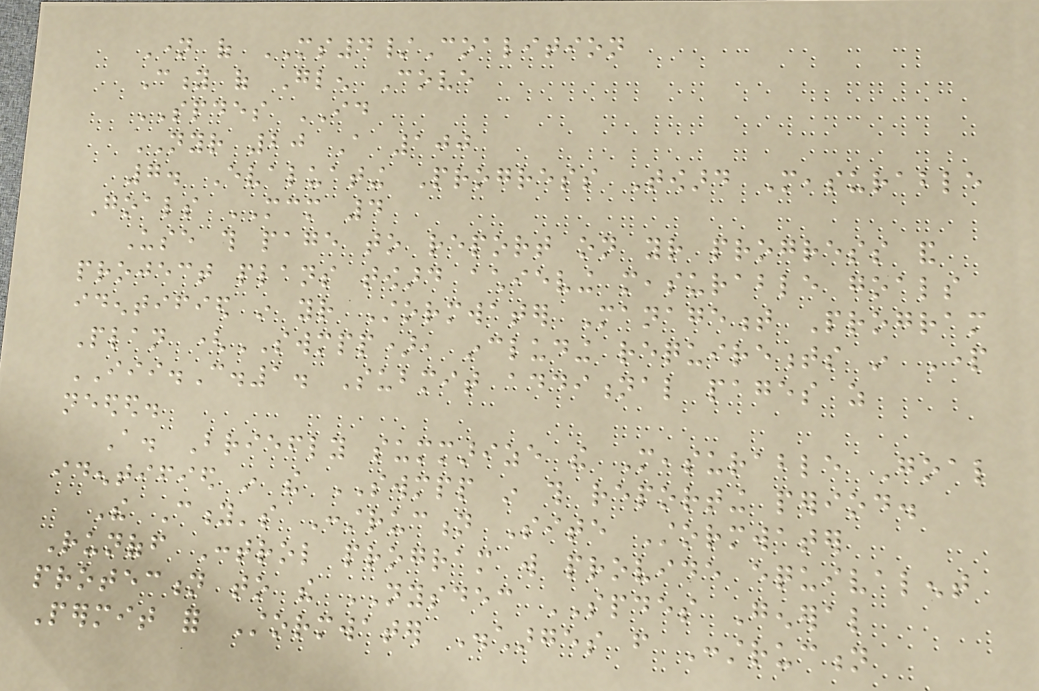Name of MS4/Coalition
City of Glen Cove
SPDES ID
NYR 20 A 100
7. Evaluating Progress Toward Measurable
Goals MCM 4
Use this page to report on your progress and
project plans toward achieving measurable goals
identified in your Stormwater Management Program
Plan (SWMPP), including requirements in Part
III.C.1. Submit additional pages as
needed.
A. Briefly summarize the Measurable Goal
identified in the SWMPP in this reporting period.
The City's Construction Site Stormwater
Runoff Control program will provide equivalent
protection to the NYSDEC SPDES General
Permit for Stormwater Discharges from Construction
